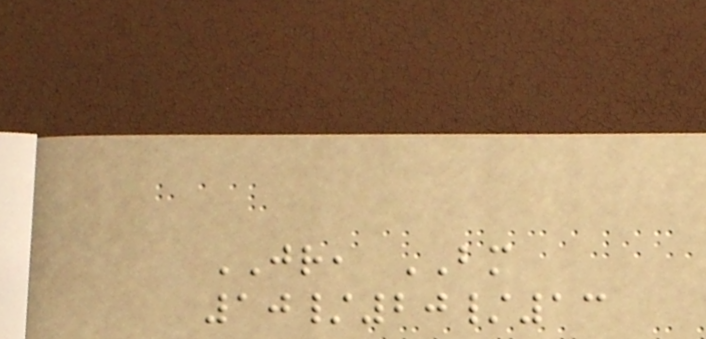JR, BM
10/20/13
